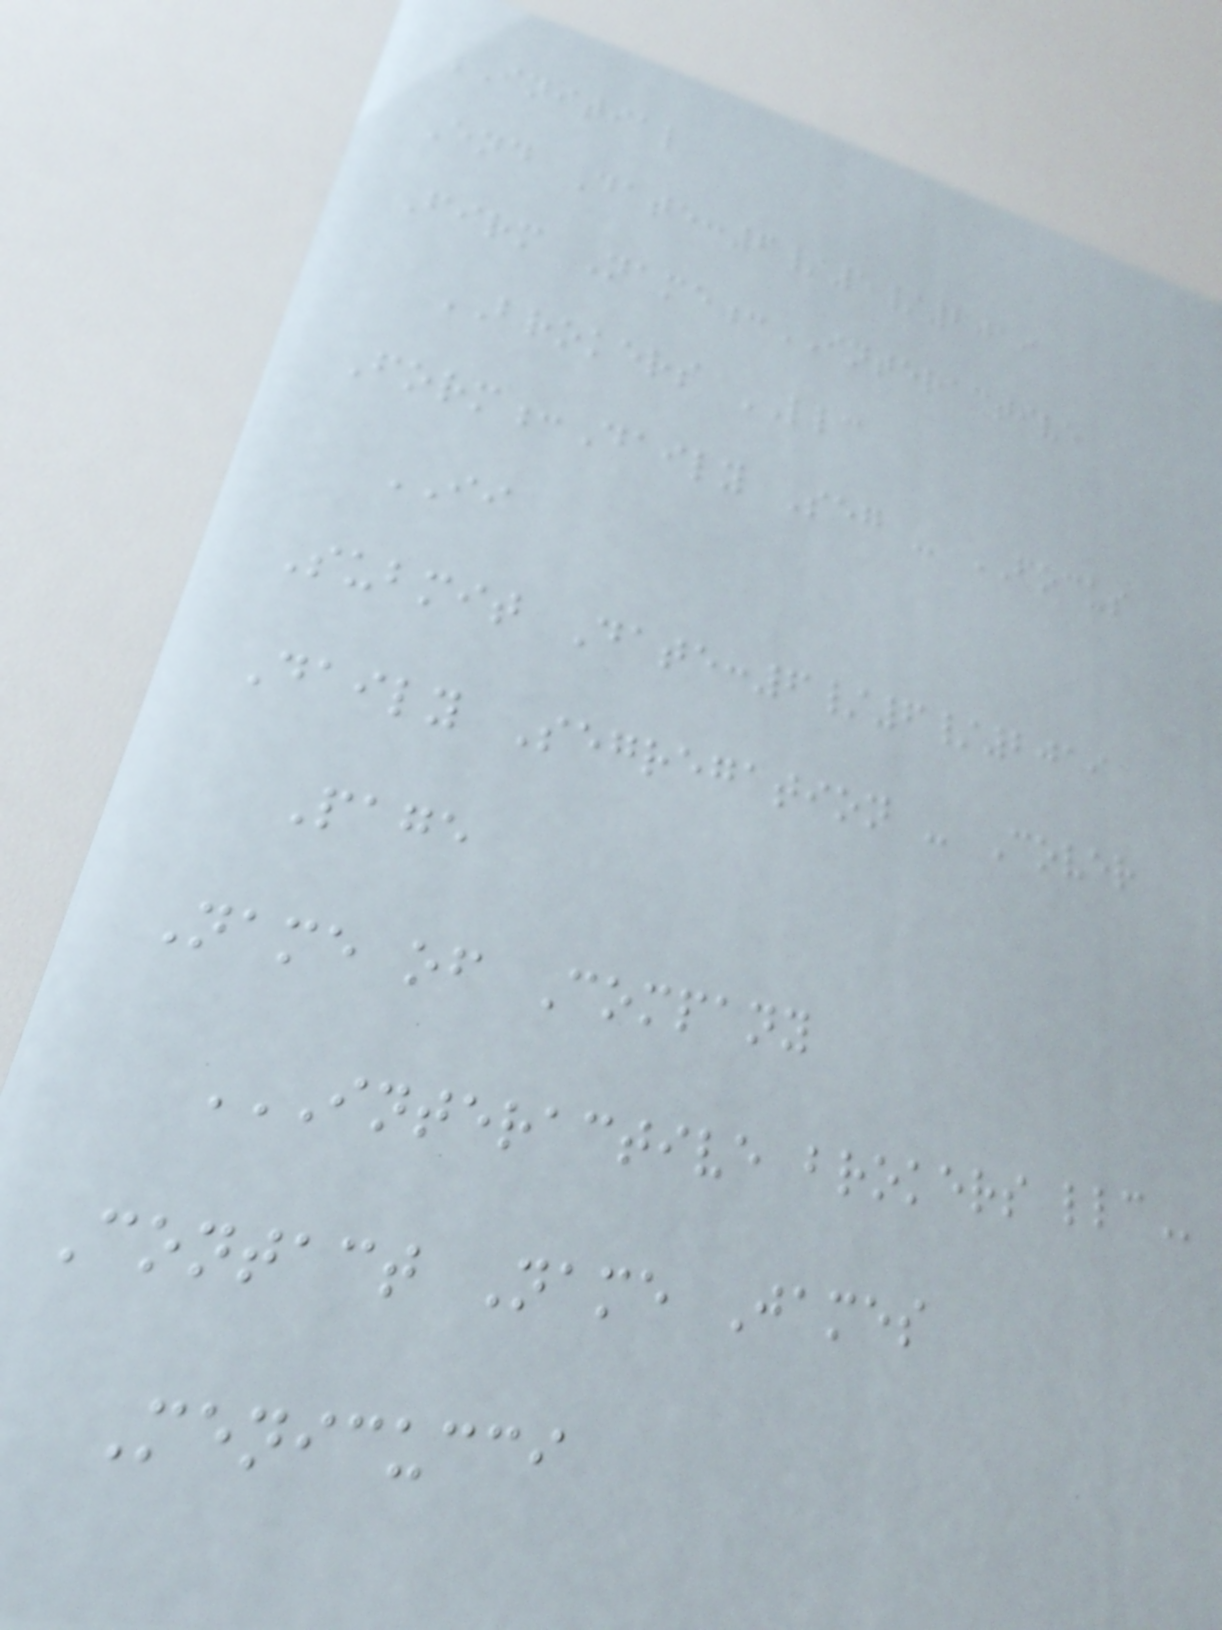INITIAL
End Date:6/5/2019
Firm Name:INTERACTIVE
BROKERS LLC
Form:Daily Seg - FOCUS
II
Submit Date:6/6/2019
Daily Segregation - Cover
Page
Name of Company
INTERACTIVE BROKERS LLC
Contact Name James
Menicucci
